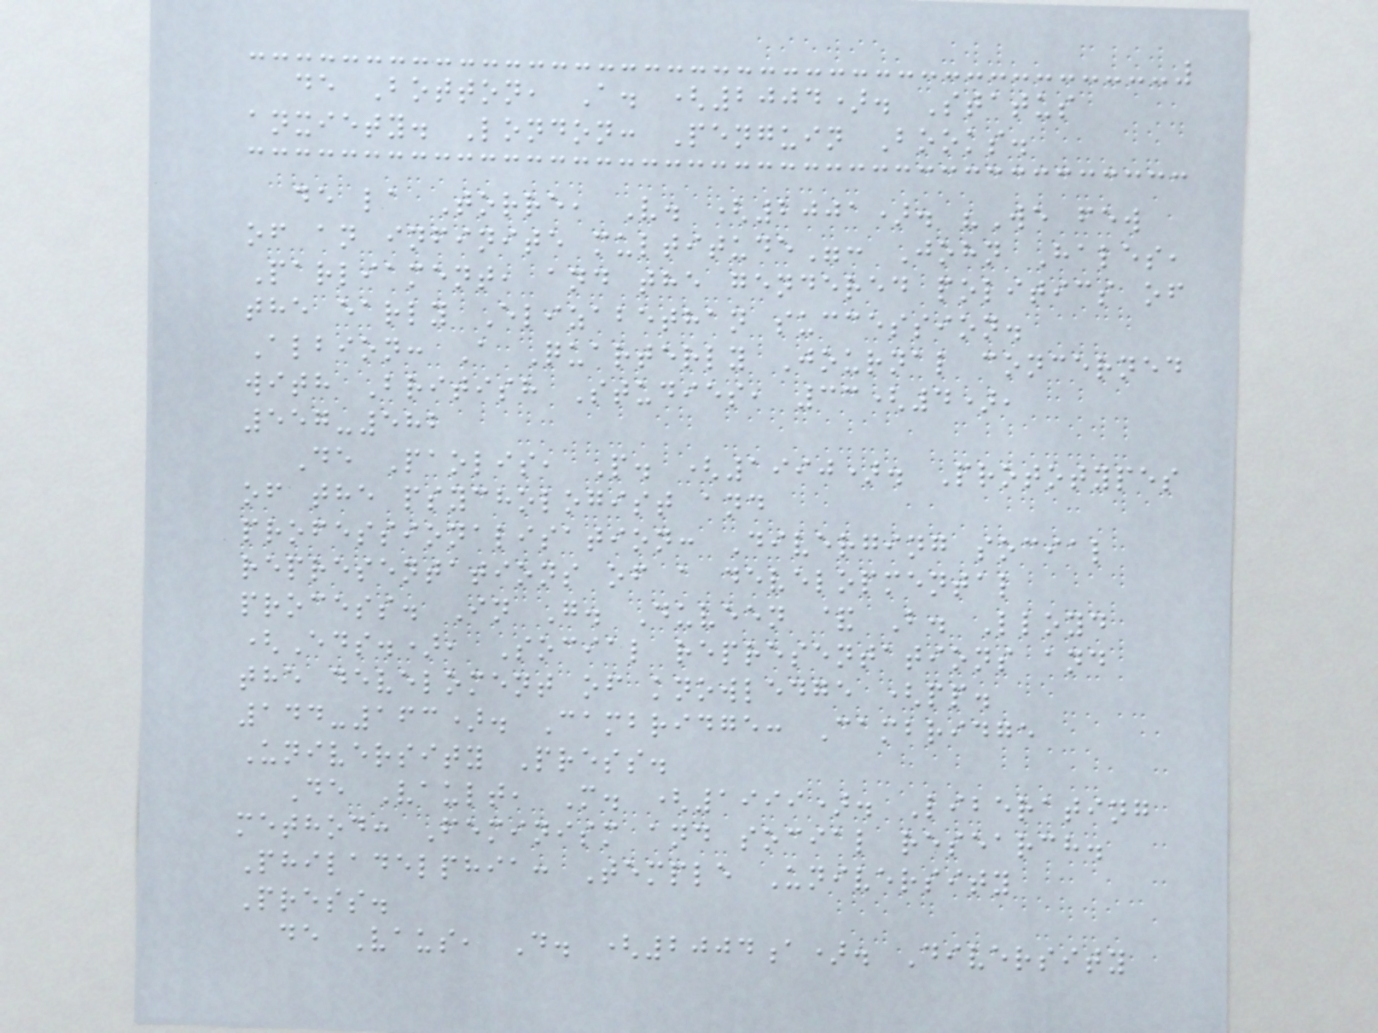de Botton, A. (2004). Status
anxiety. London: Penguin Books.
de la Torre, V. (2001). "We few
of an infinite multitude": John Hales,
Parliament, and the gendered politics of
the early Elizabethan succession.
Albion: A Quarterly Journal concerned
with British Studies, 33(4),
557-582
De Paolis, P. (1990). Prototypes
of the psychologist and
professionalisation: Diverging social
representations of a developmental
process. In G. Duveen & B. Lloyd
(Eds.), Social representations and
the develoment of knowledge (pp.
144-163). Cambridge: Cambridge
University Press.
De Vault, M. (1999). Liberating
method: Feminism and social research.
Philadelphia: Temple University
Press.
de Vaus, D. (2004a). Diversity
